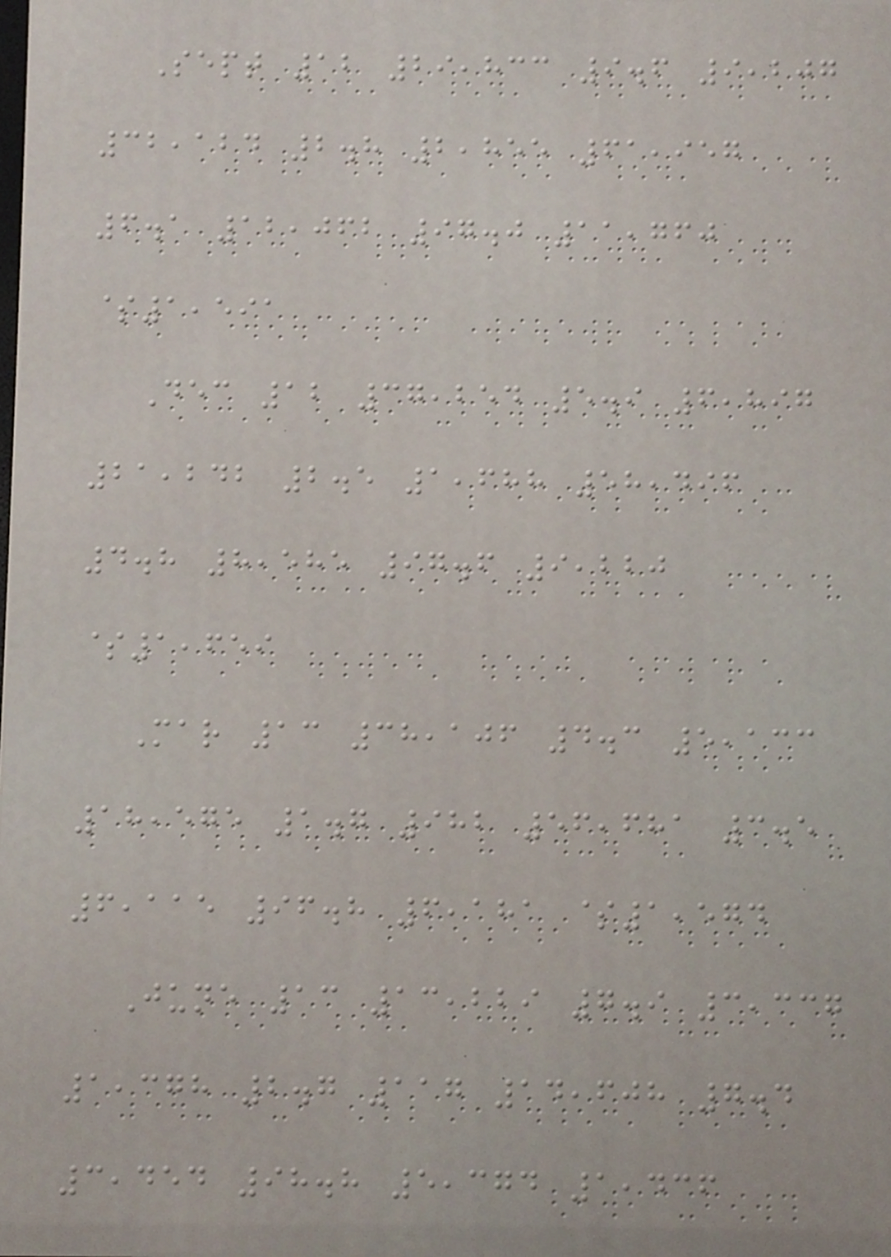Sept 12 29,833 9.6 9,207
32,124 2.8 2,855 61,957
6.1 12,062 97.0 11,760
$1,591
Dec 12 37,254 5.9 6,897
21,242 2.5 1,688 58,496
4.8 8,585 97.6 9,220
$1,659
Mar 13 38,106 4.3 5,133
18,575 1.7 982 56,681 3.5
6,115 96.8 6,181 $1,574
June 13 13,229 7.9 3,337
1,378 2.7 117 14,608 7.4
3,454 98.8 5,374 1,436
